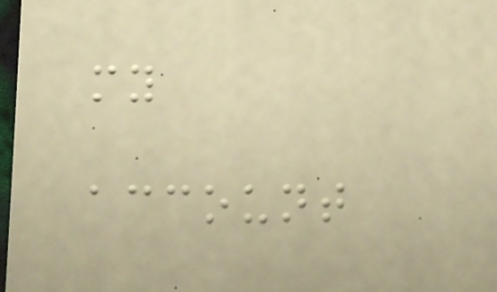my
account
